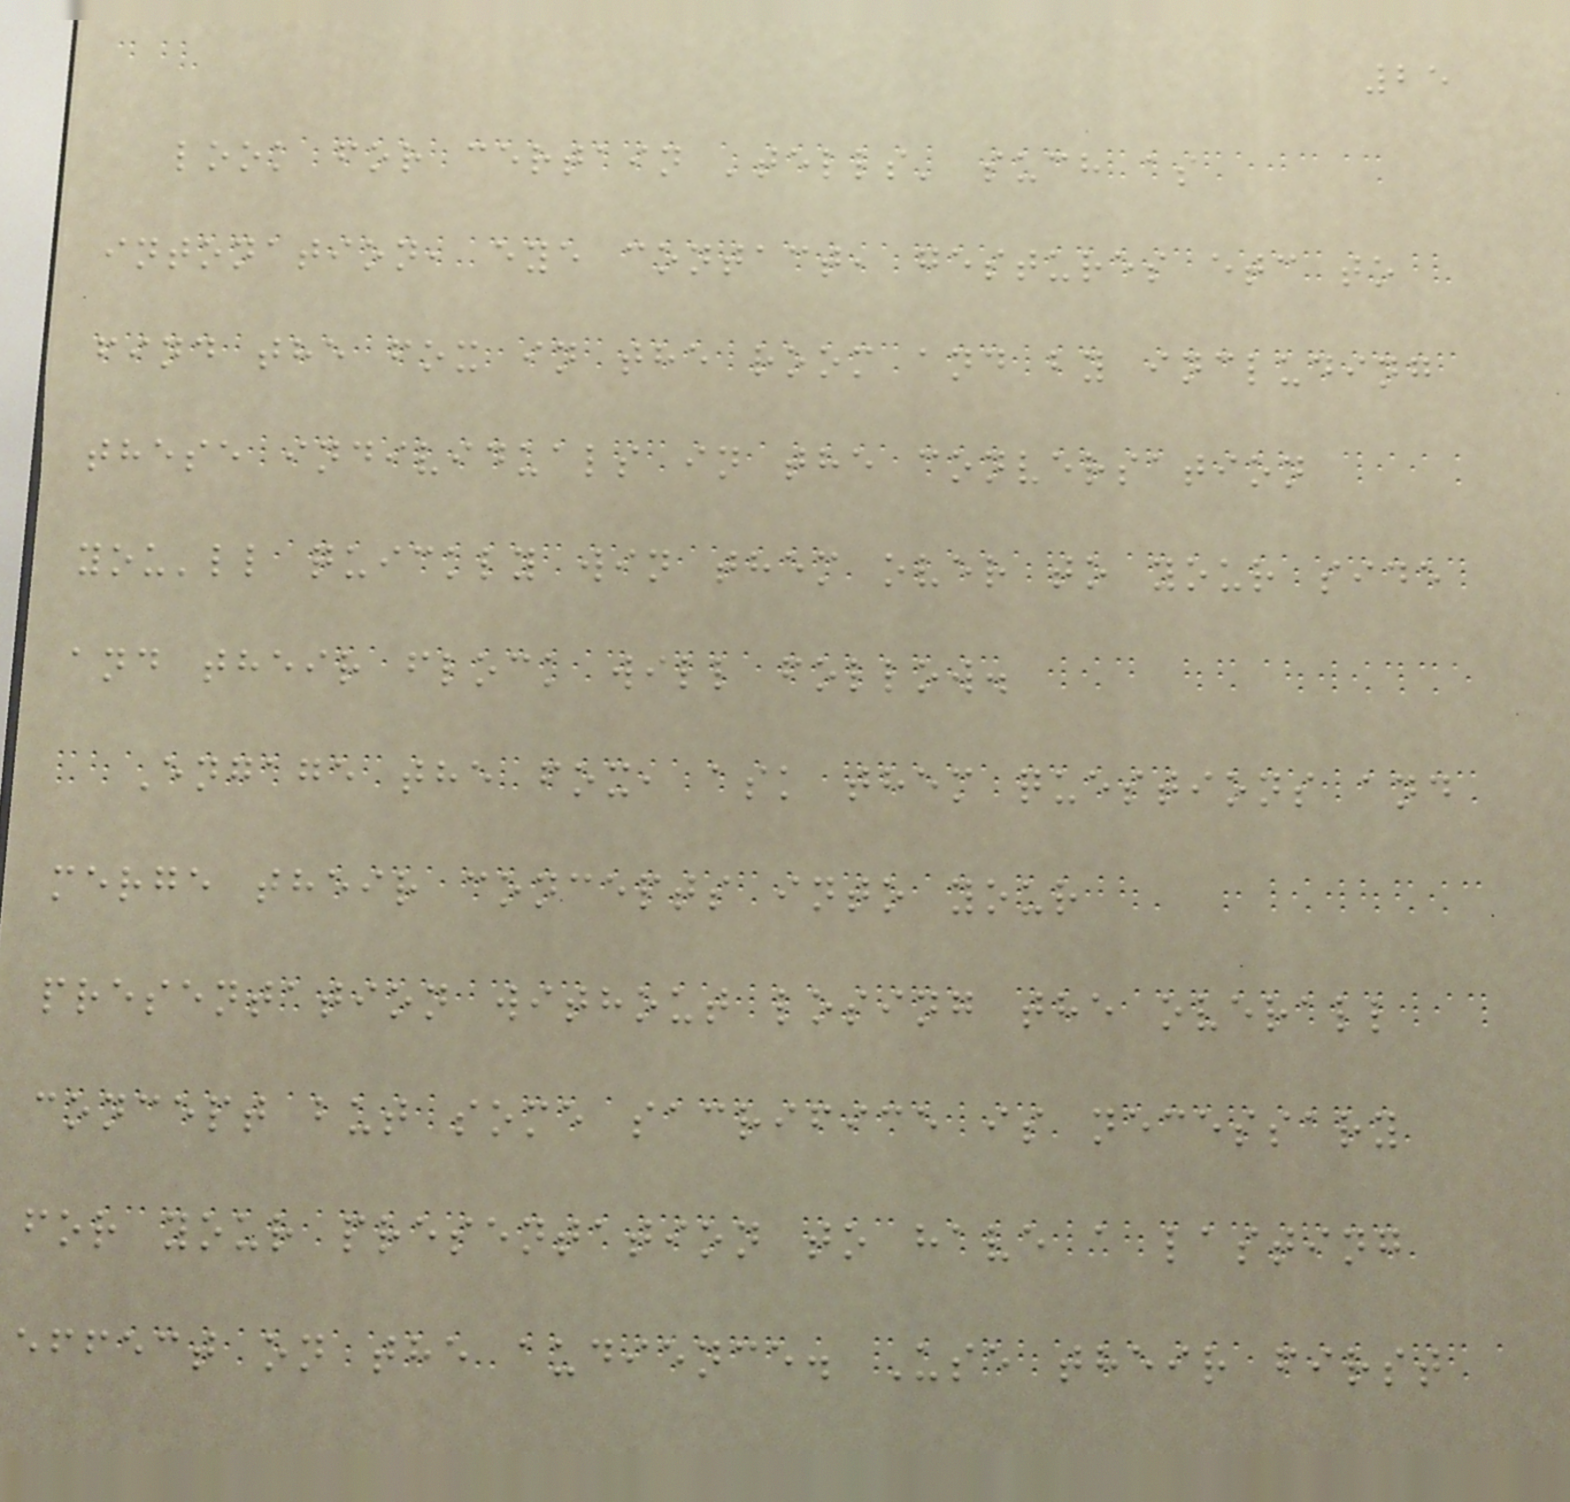25
look for certain 'tells' such as
intonation, eye contact, gestures etc to
find the fox in the room and by including
these individuals in the conversation
you'll quickly win them over to your side
and their flock will follow.
Engage the fox, ask them questions and
merge their concepts into your
presentation without losing the overall
concept but some sacrifice is necessary
for your presentation to have a lasting
effect on the audience. Use their first
